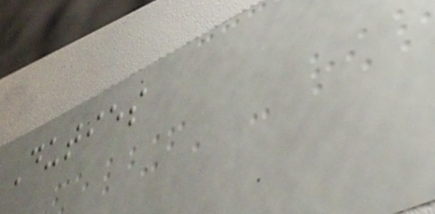Duties
